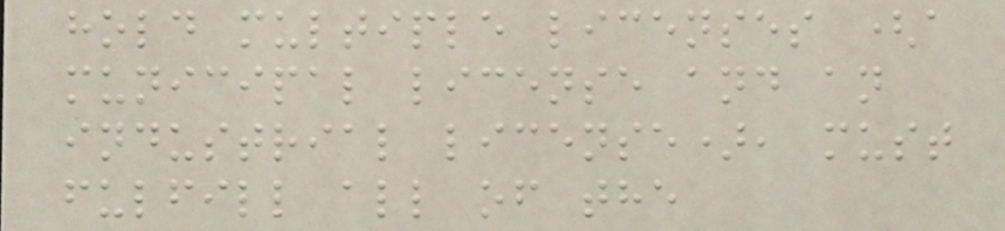hold multiple licenses (a
municipal license and an
industrial license), must
fulfill all of the
